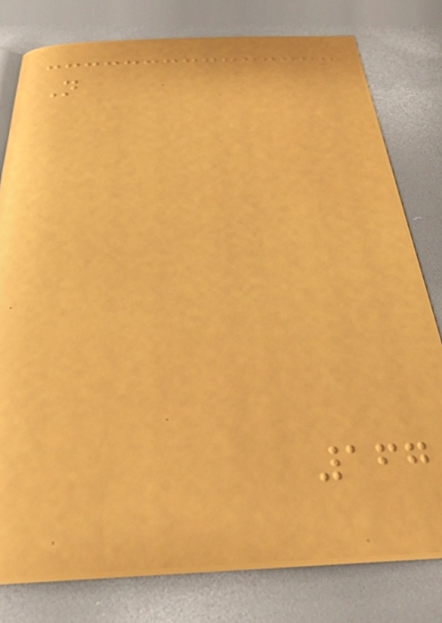Not
167
